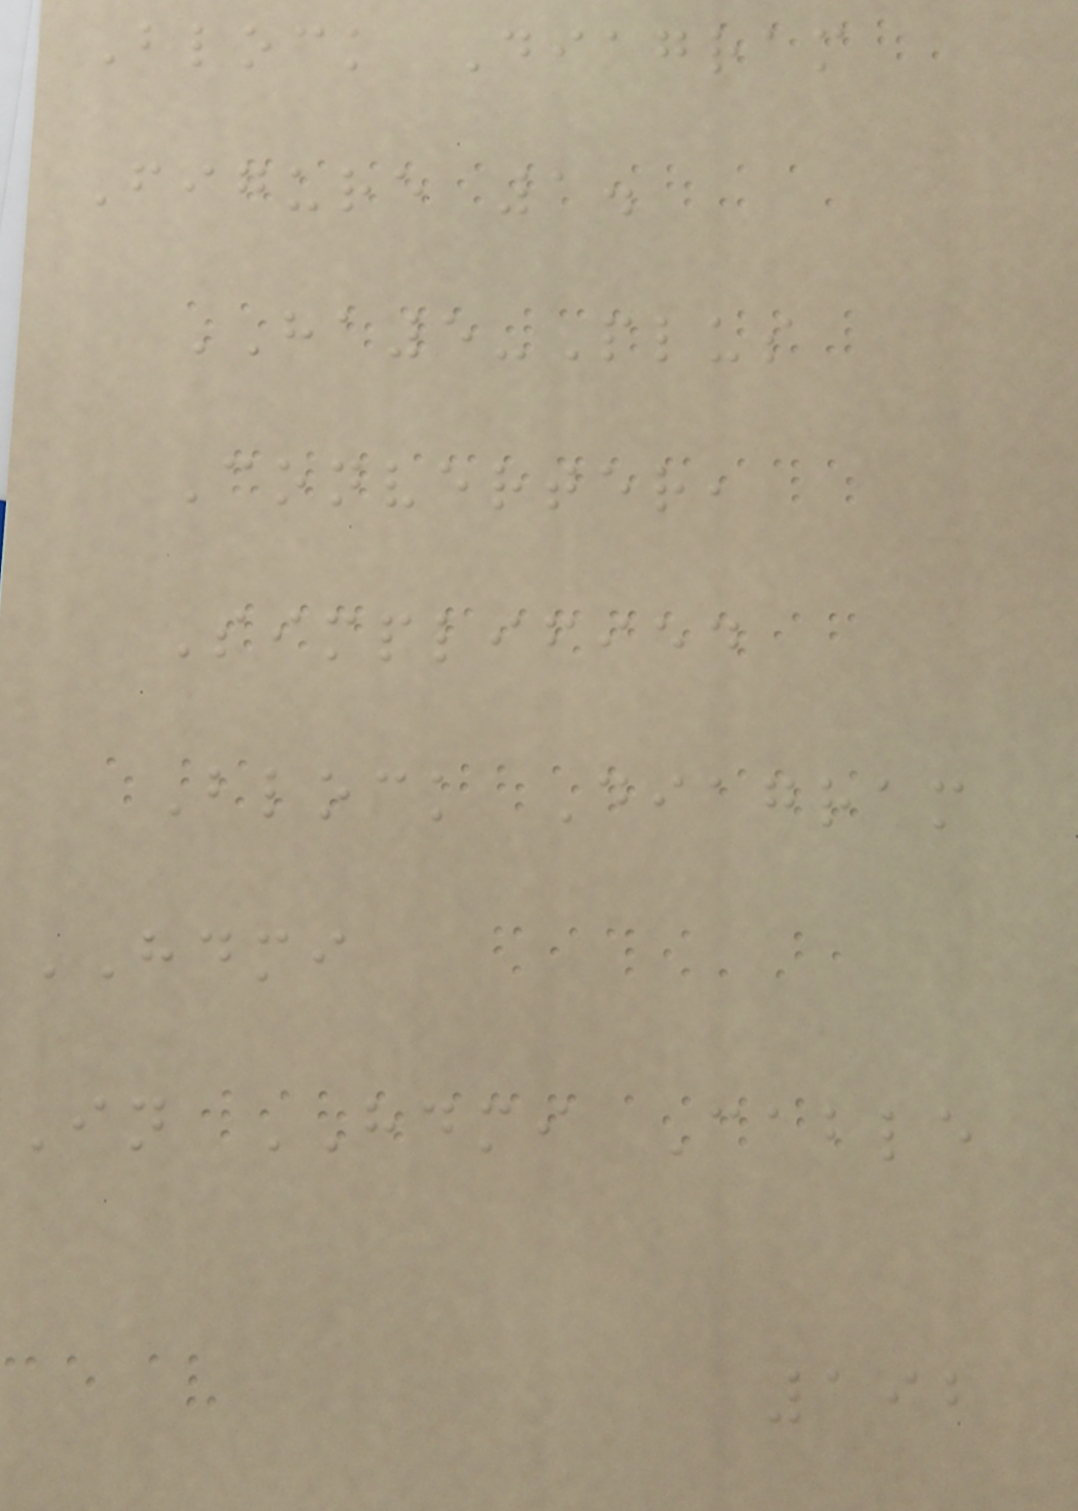Block Diagram
Figure 1.
HA5-Plus
Converter,
Simplified
Block Diagram
HDMI
In HDMI Cable
192
